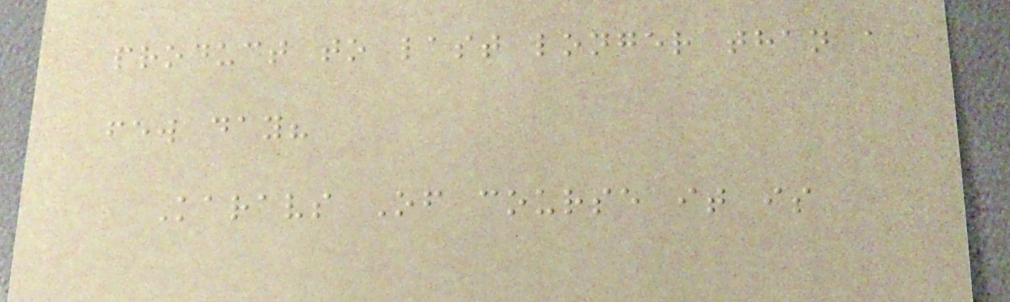product to last longer than a
few day?
Karavs Of course it is
